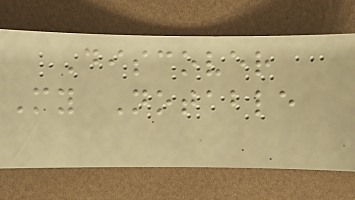Discover
My Notable
